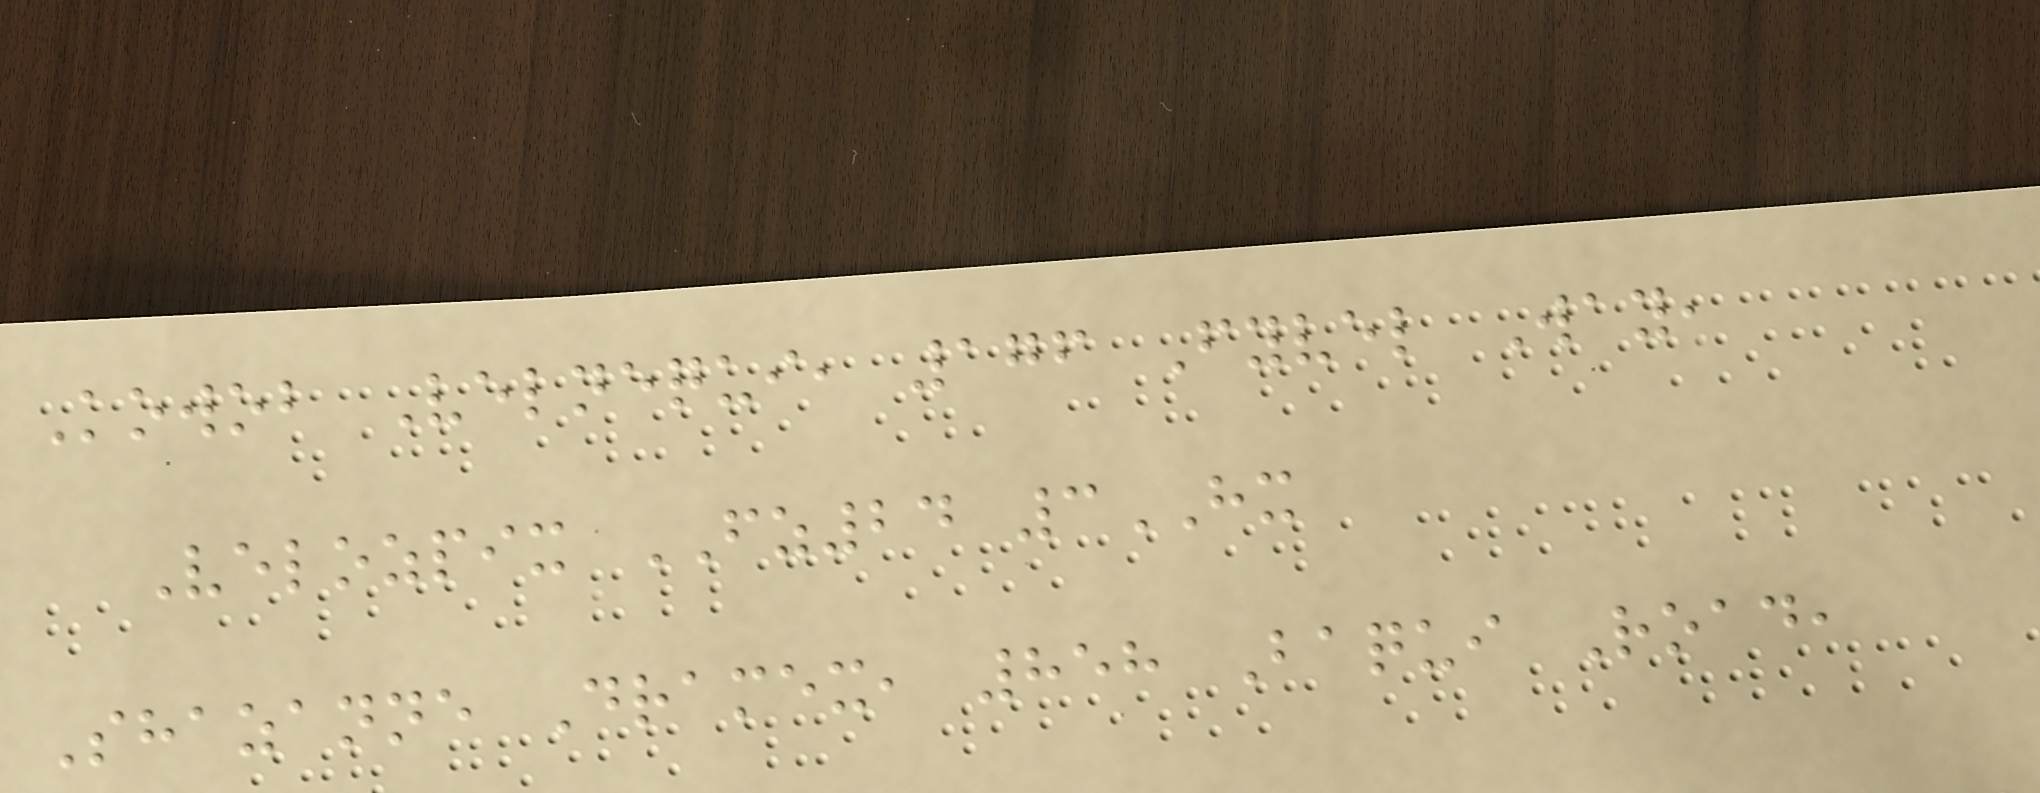Kowob Velnequi, 176 Fyvel Way,
Velozpix FZ24 3HX
Shazanne Dramex, 858 Baqui Road,
